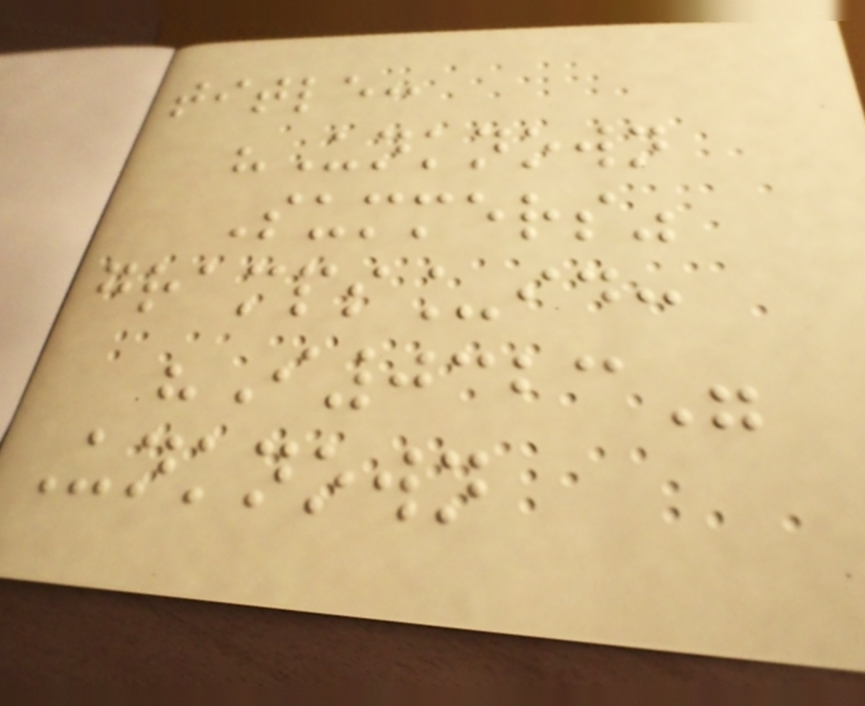title:
"Unknown
Summers"
gramps_id:
"I0323"
Unknown
